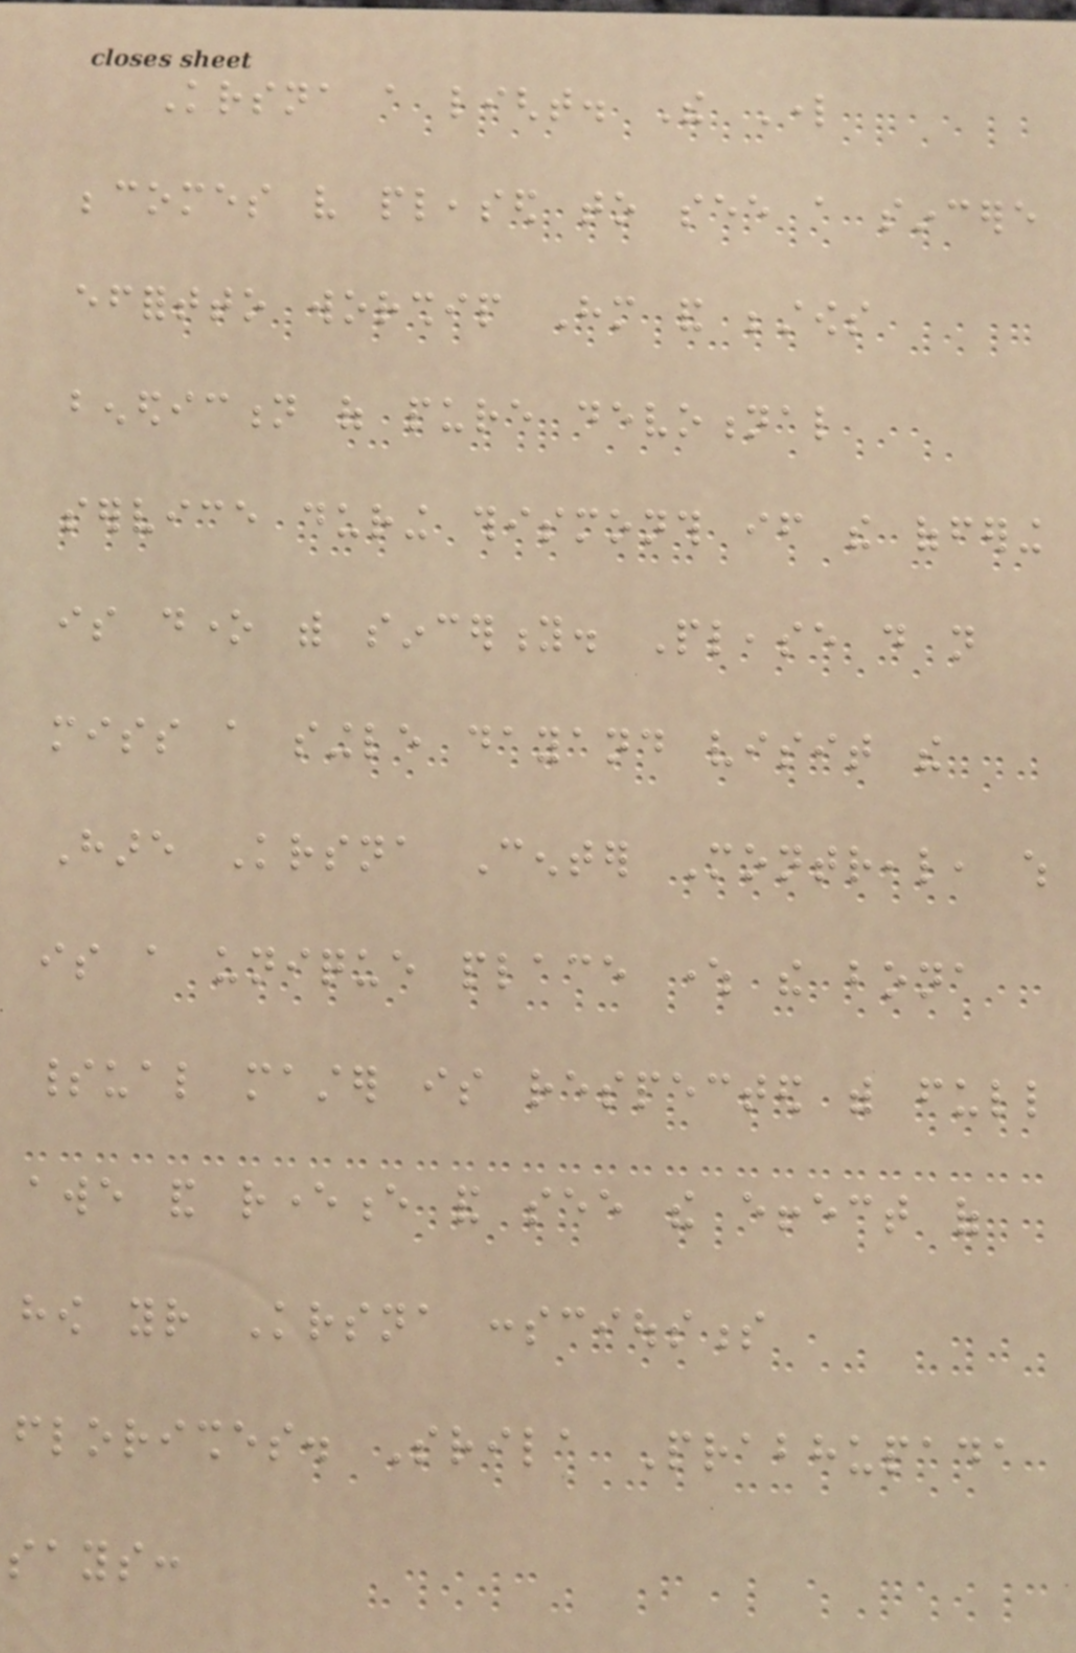Krsna a light. The Lord
becomes very pleased to see a sincere
effortto worship Him and bestows
benediction of pure devotional
service during thismonth if the offering
is done with sincerity. Please do not
miss a single dayand visit the
Hare Krsna Center Montreal, which
is a unique place where the bona
spiritual master is respected with full
awe and reverence and see the effect of
how your Krsna consciousness
florishes. Srila Prabhupada
says:
